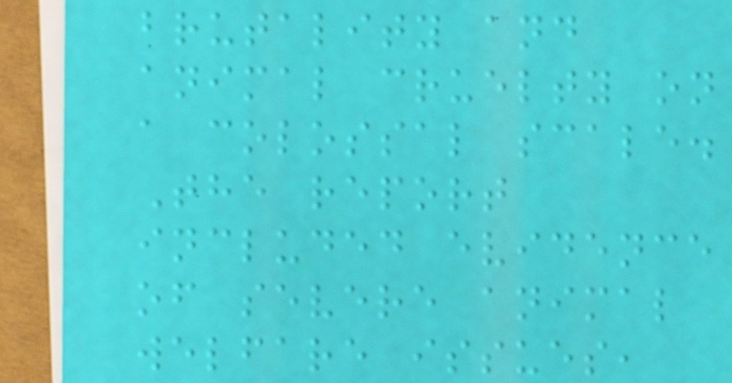brutality and
animal cruelty on
a colossal scale.
The report
included evidence
of severe animal
welfare issues,
